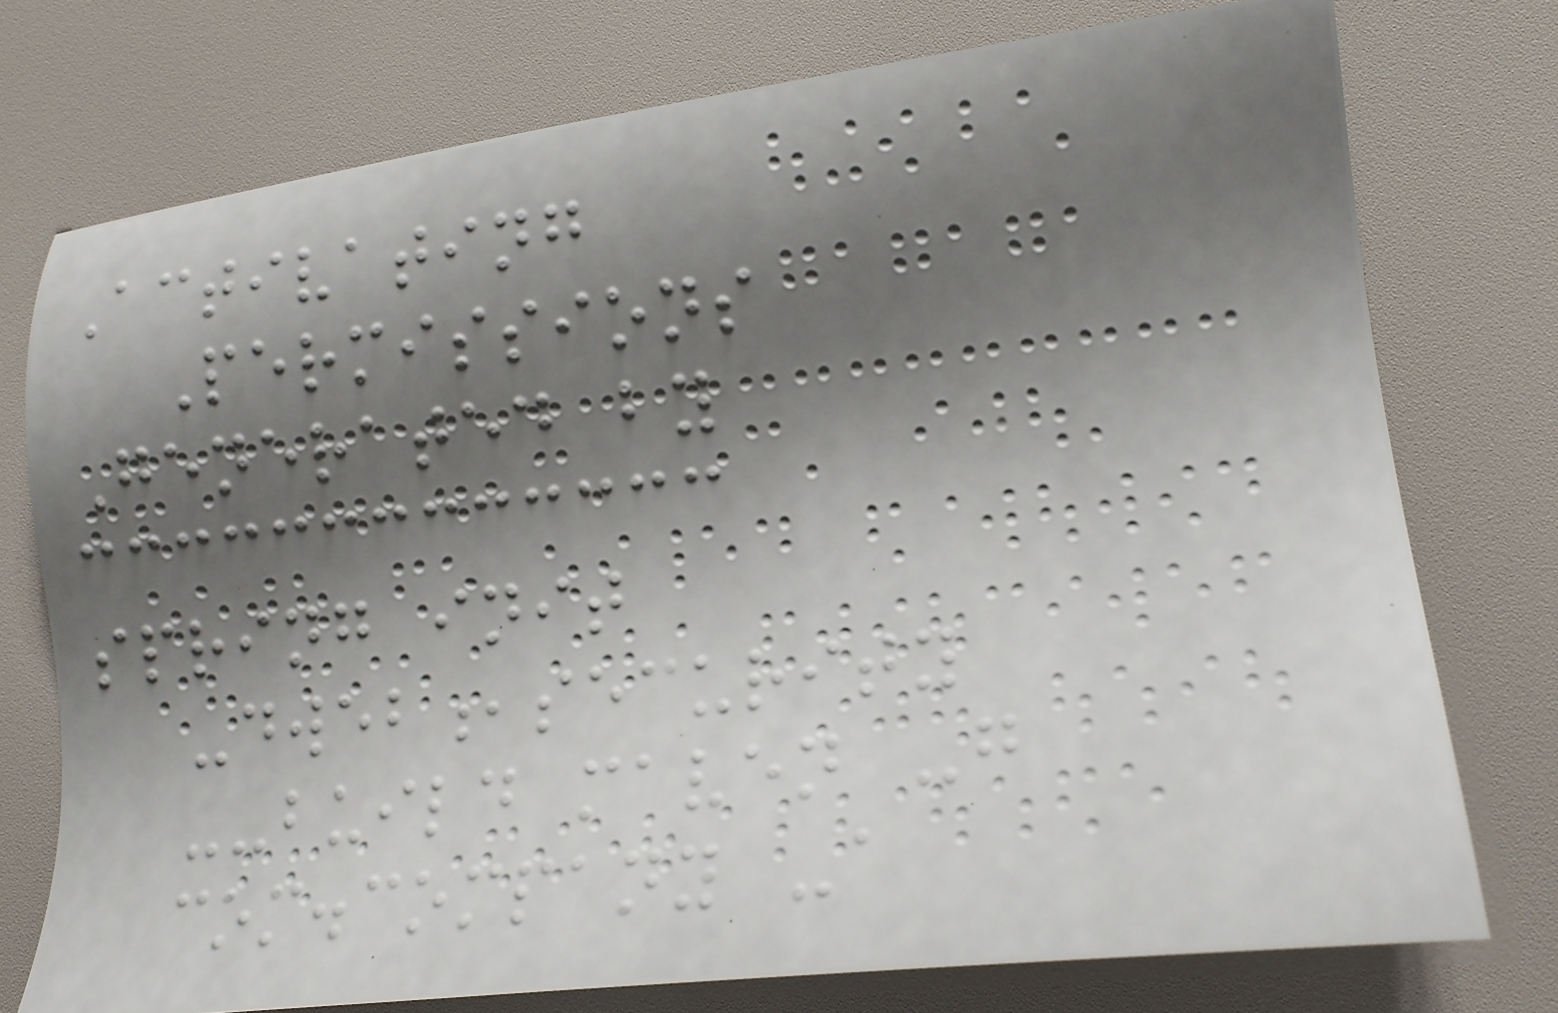Activating
Permissions
Generated by
spring init
-dweb,security
--build maven -g
com.company -a
